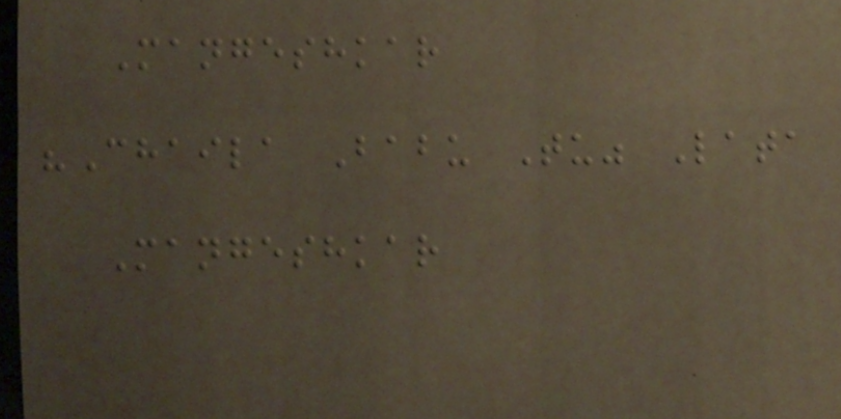Mangeshkar
"Chaila Babu Tu" Lata
Mangeshkar
